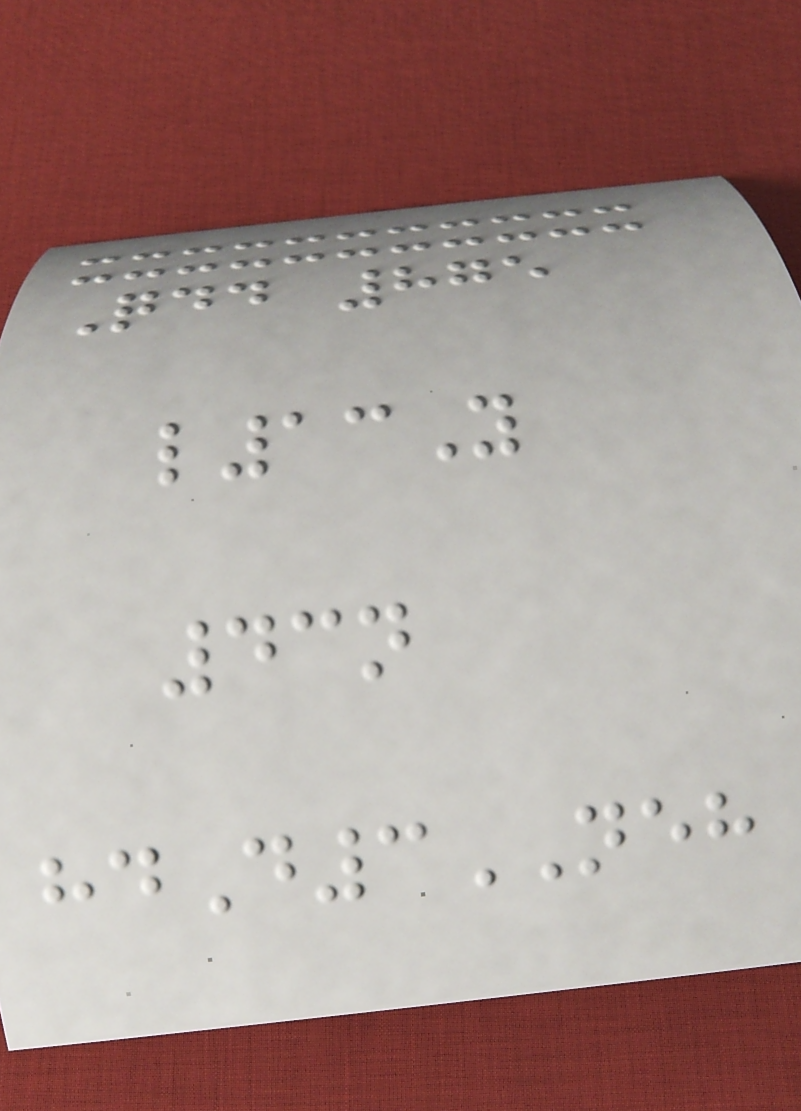Qdd 875
l13Y
43n
hdD3NEH
